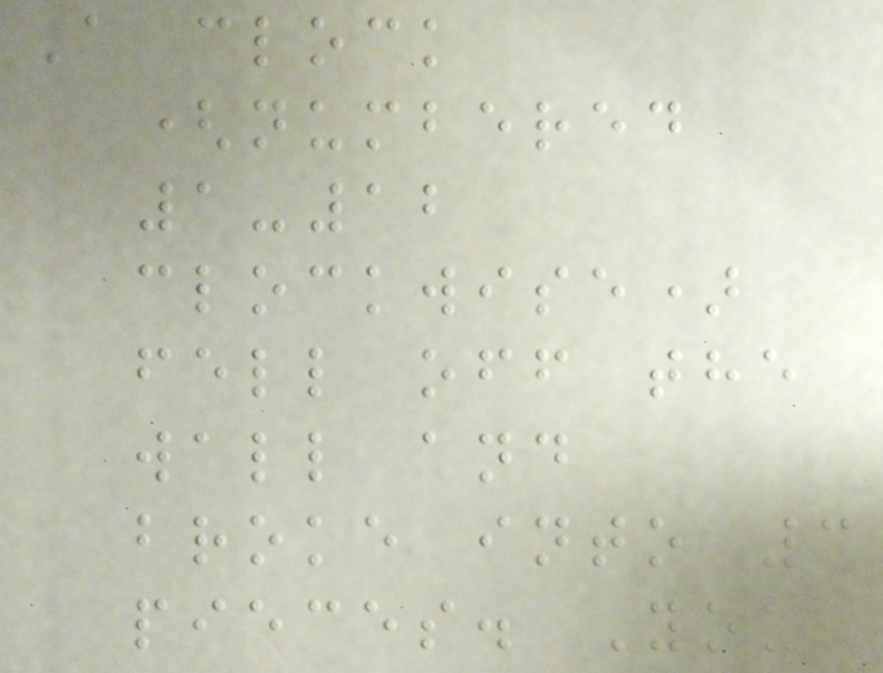A clock
(numbered
1-12
clockwise)
fell off the
wall and
broke into 3
pieces. You
